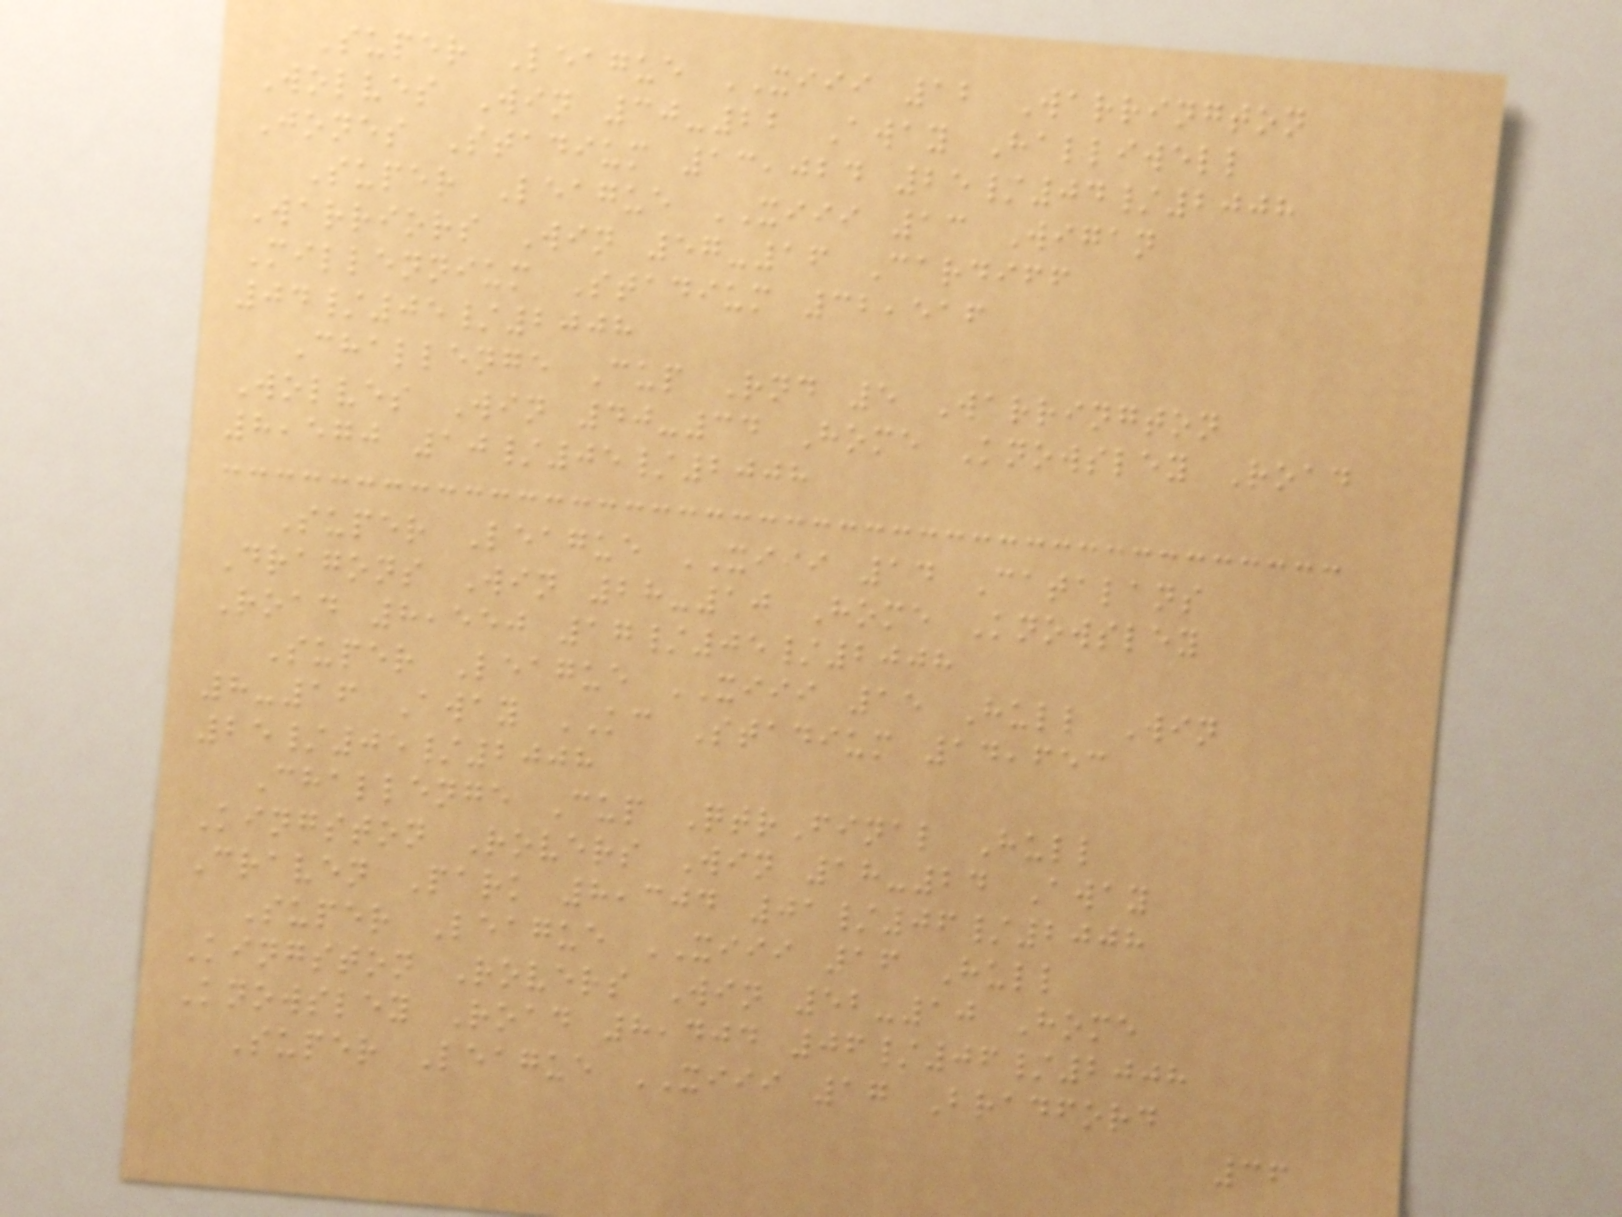Super League XIII 12 Warrington
Wolves Win 30-22 Away Halliwell
Jones Stadium 13,024 25/04/2008
Super League XIII 13 Wigan
Warriors Win 57-16 Cardiff
Millennium Stadium 32,516
04/05/2008
Challenge Cup Rnd 5 Warrington
Wolves Win 40-34 Home Knowsley Road
8,570 10/05/2008
Super League XIII 14 Catalans
Dragons Win 28-10 Home Knowsley
Road 8,550 17/05/2008
Super League XIII 15 Hull Win
8-16 Away KC Stadium 14,653
25/05/2008
Challenge Cup QtrFinal Hull
Kingston Rovers Win 18-24 Away
Craven Park 8,304 01/06/2008
Super League XIII 16 Hull
Kingston Rovers Win 52-10 Home
Knowsley Road 8,404 06/06/2008
Super League XIII 17 Bradford
36
